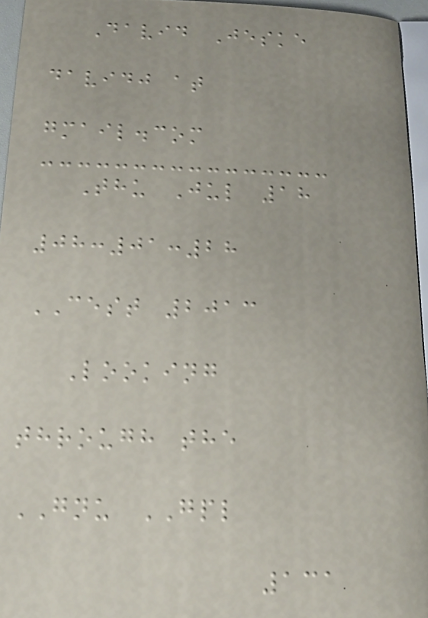David Jeske
davidj at
gmail.com
Thu Jul 18
08:01:28
CEST 2013
Looking
through the
GNU GPL
131
